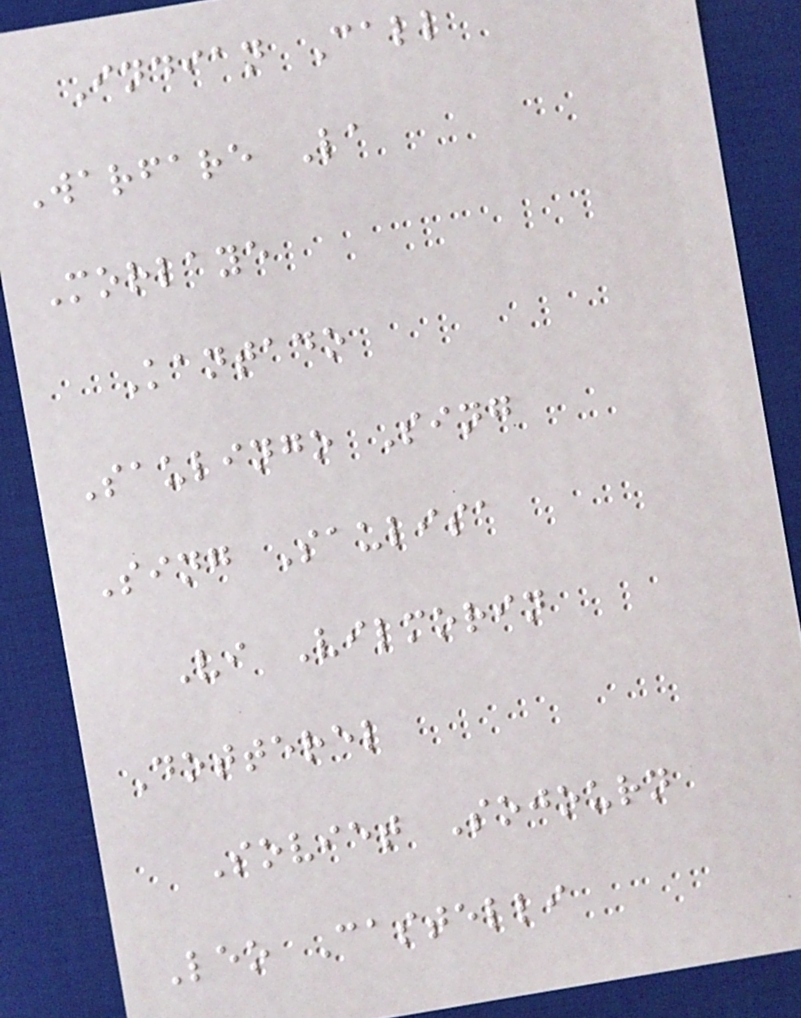Indian Call
Warfare La
Morlaye
Kantado
Saulingo Sing
Sing Saulisa
Vi Vilmorin
Dotterel
Soviet Sojourn
Leo Castelli
